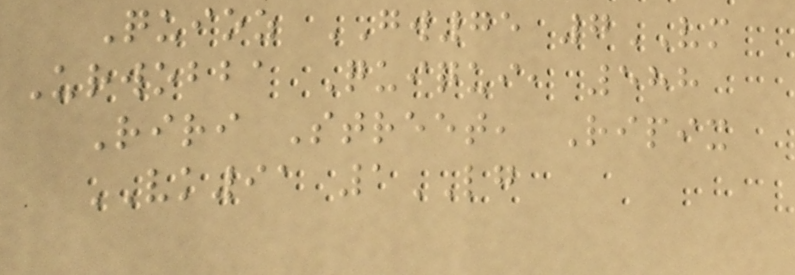Quioz GW75 7VM
Urwobba Quiqui, 588
Riri Street, Ripix
VK91 1LG
